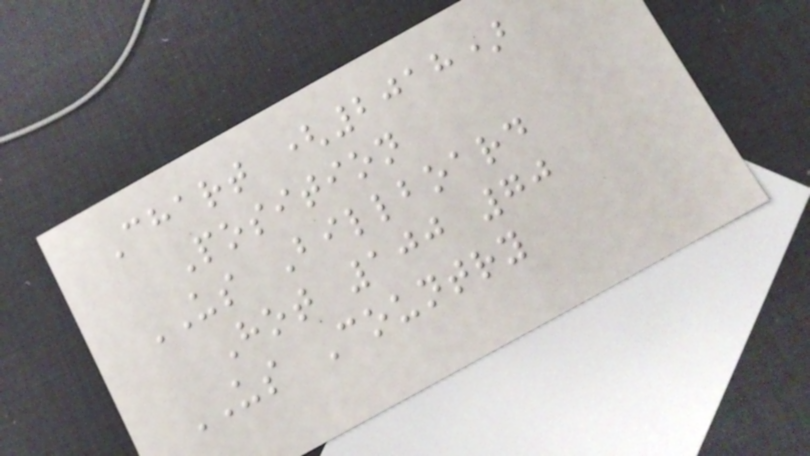Chart (2018)
Position
US Billboard
Hot 100 70
US Country
